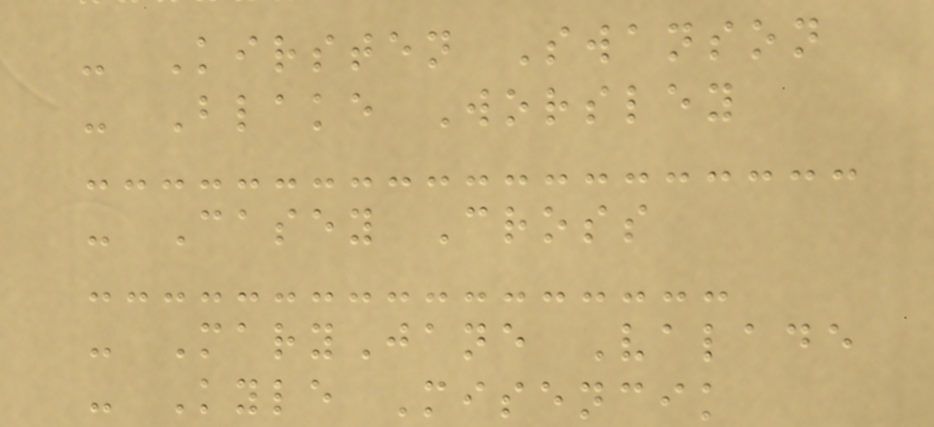- Kirsten Swanson
- Blake Worsley
- Casey Cross
- MaryJane Valade
- Kyle Misencik
